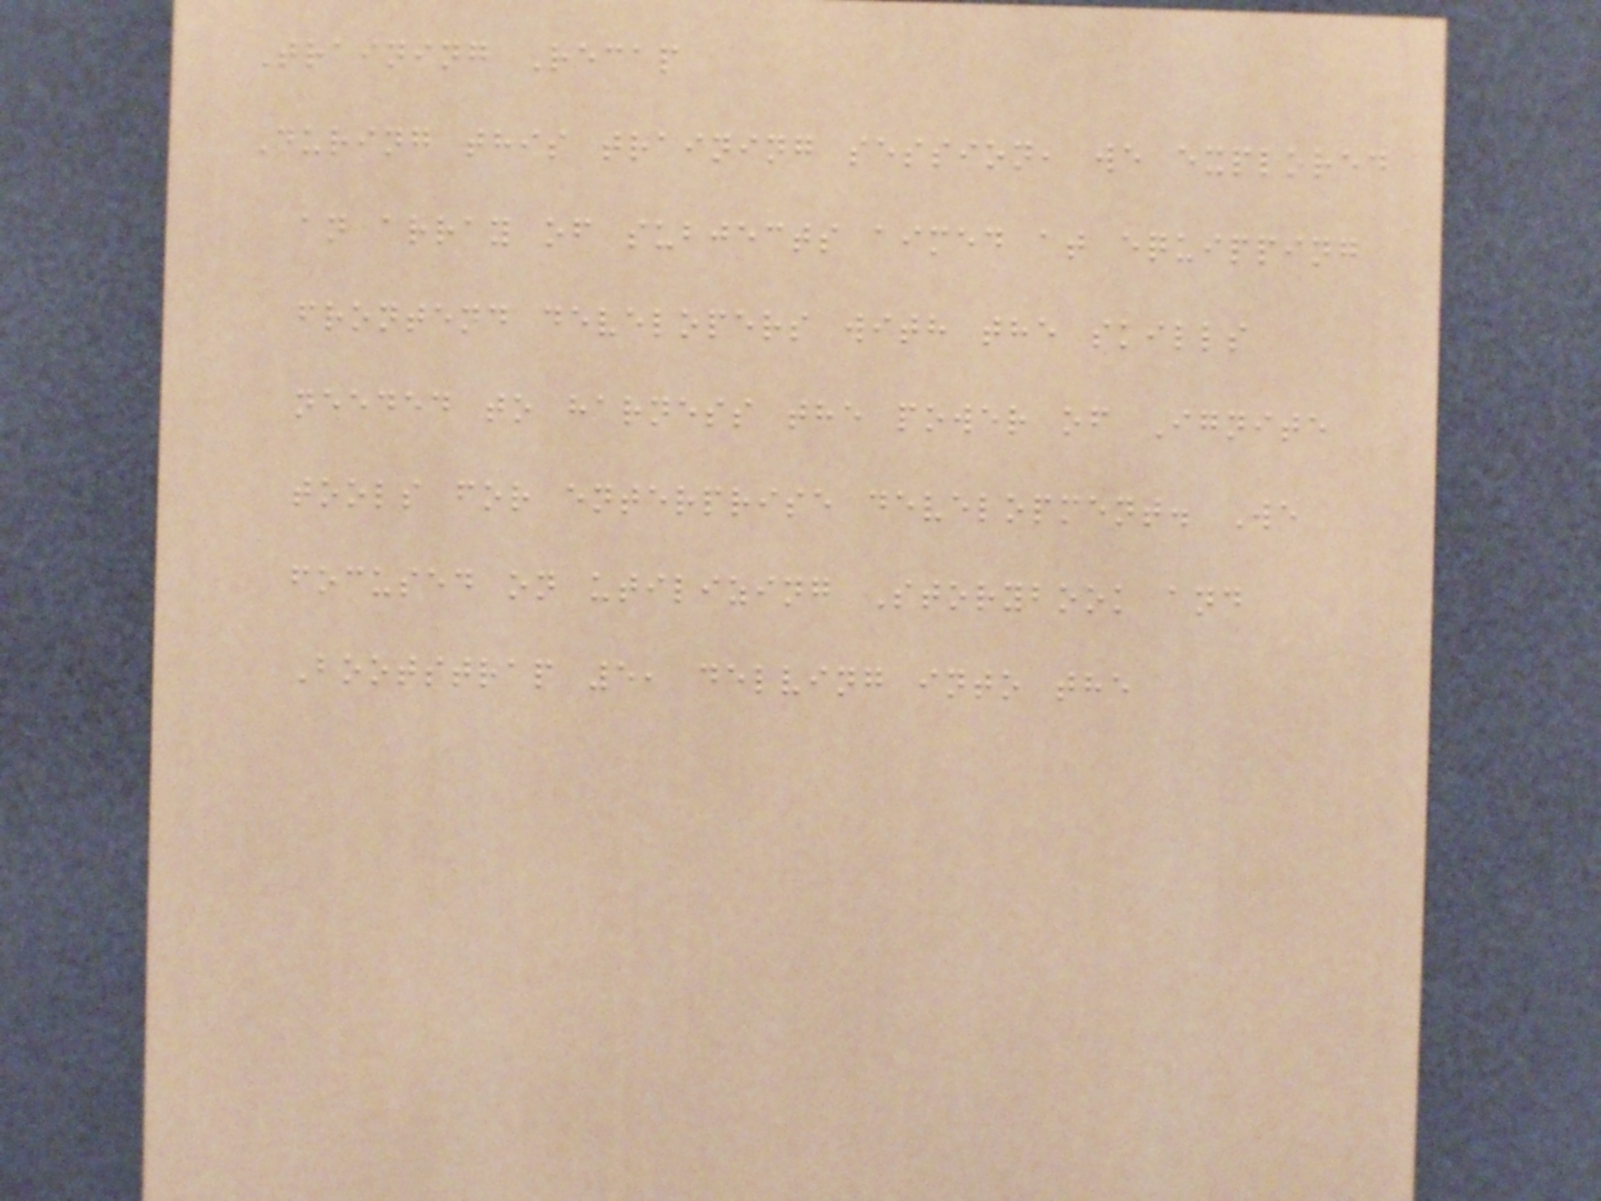Training Recap
During this training session, we explored
an array of subjects aimed at equipping
frontend developers with the skills
needed to harness the power of Ignite
tools for enterprise development. We
focused on utilizing Storybook and
Bootstrap 5, delving into the
